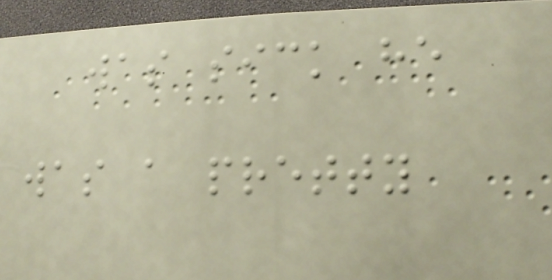was sick he
was a pretty
